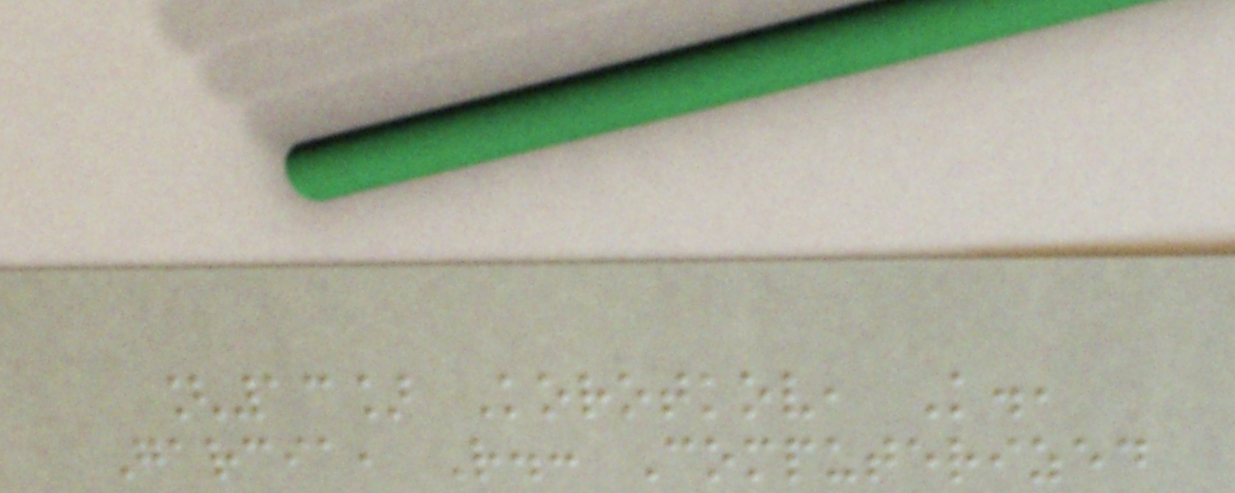[13] Korotkov, K.,
Garcia, R.: Computerized
